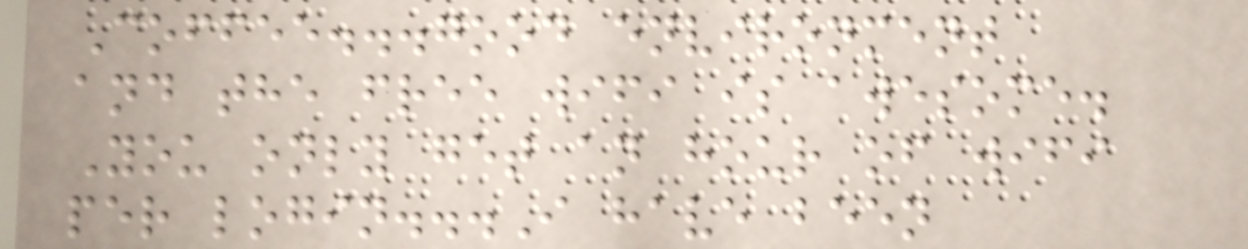Coffee...good environment
and the free wifi is awesome.
You only get an hour of wifi
per login...I have been
